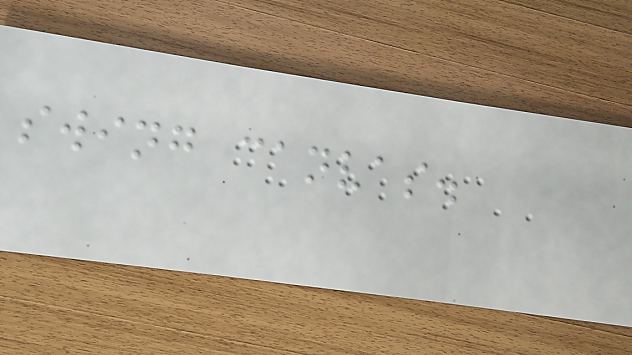swing canvas.
